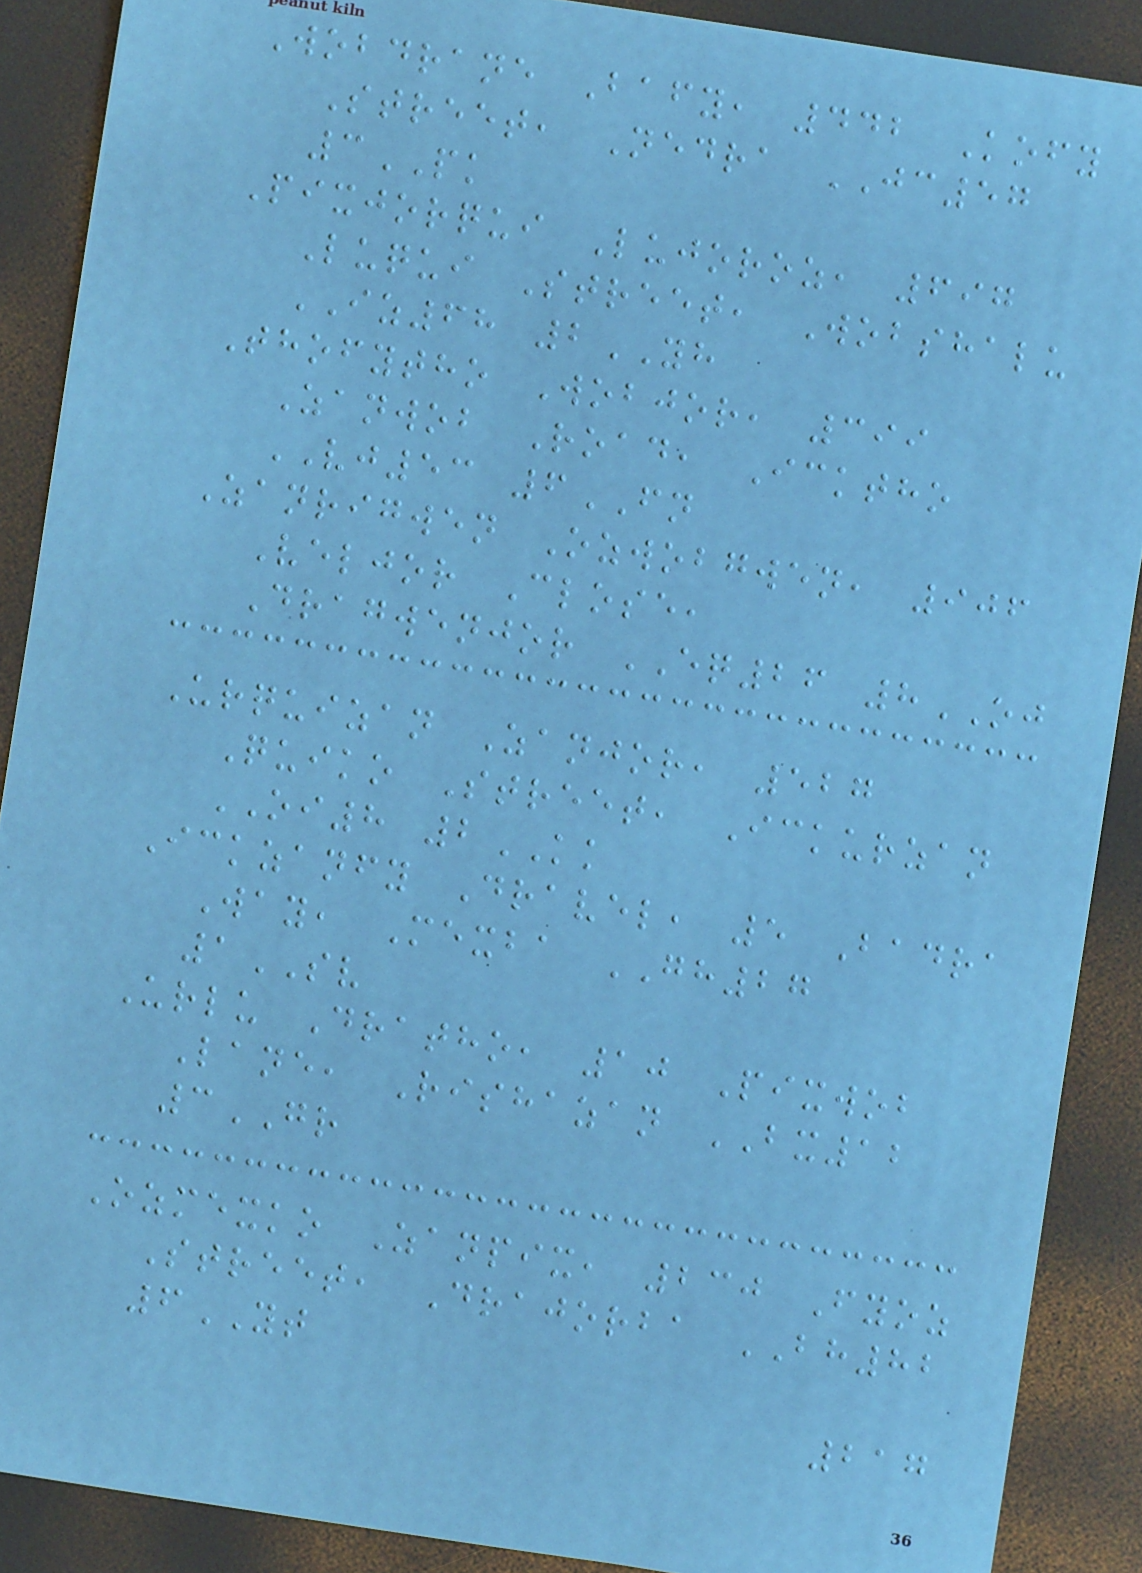Wobdrane Bafy, 442 Kofy
Street, Nedra JC57
3PK
Pixjorqui Lujoroz, 697
Luqui Street, Wobshalu
IZ68 2YH
Thofytho Wobjor, 399
Zanwob Road, Icktho
VJ53 6FN
Zanrigwen Ozwobgwen, 906
Veljor Close,
Dragwenjor EQ26 8OJ
Urquizan Zanjor, 527
Quiko Street, Ickurzan
OI8 2KK
Ickzanfy Dravel, 5 Badra
Way, Mexba GH27
1SV
Urlu Dratho, 10 Pixwob
Lane, Rishazan BX12
3GR
Ozmexko Zanpix, 230 Fyoz
Street, Drajorba BH82
6YT
217
